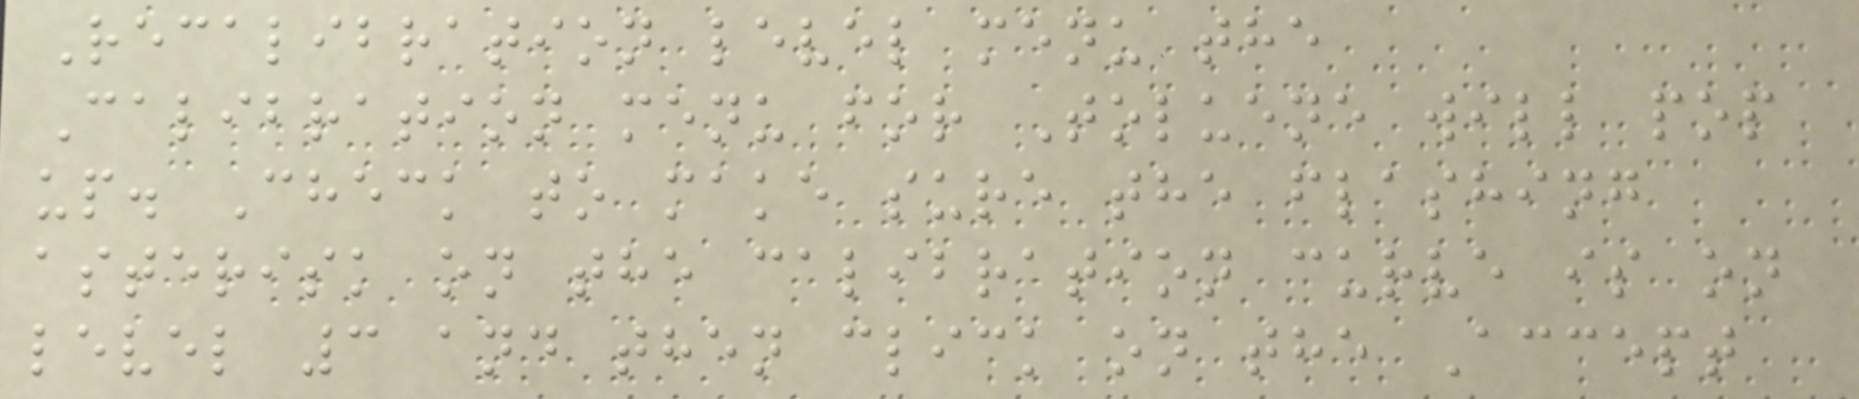Recalibration level menu the
Calibration menu for Toluene will pop
up. Check to make sure the flashing
asterisk on the calibration curve is on
level 3 and then click on the Accept
